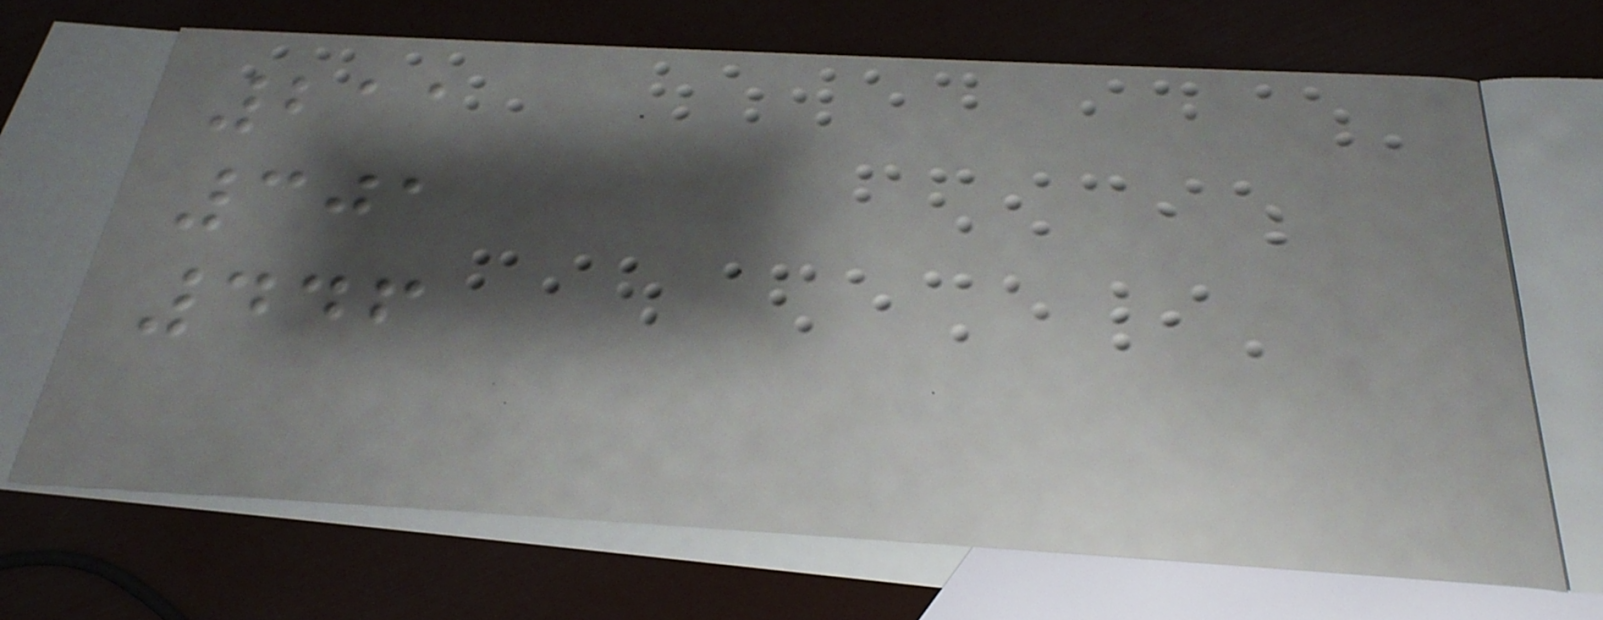211
301
446
